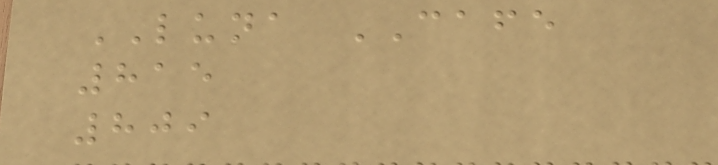LUNA CAFE
815
809
